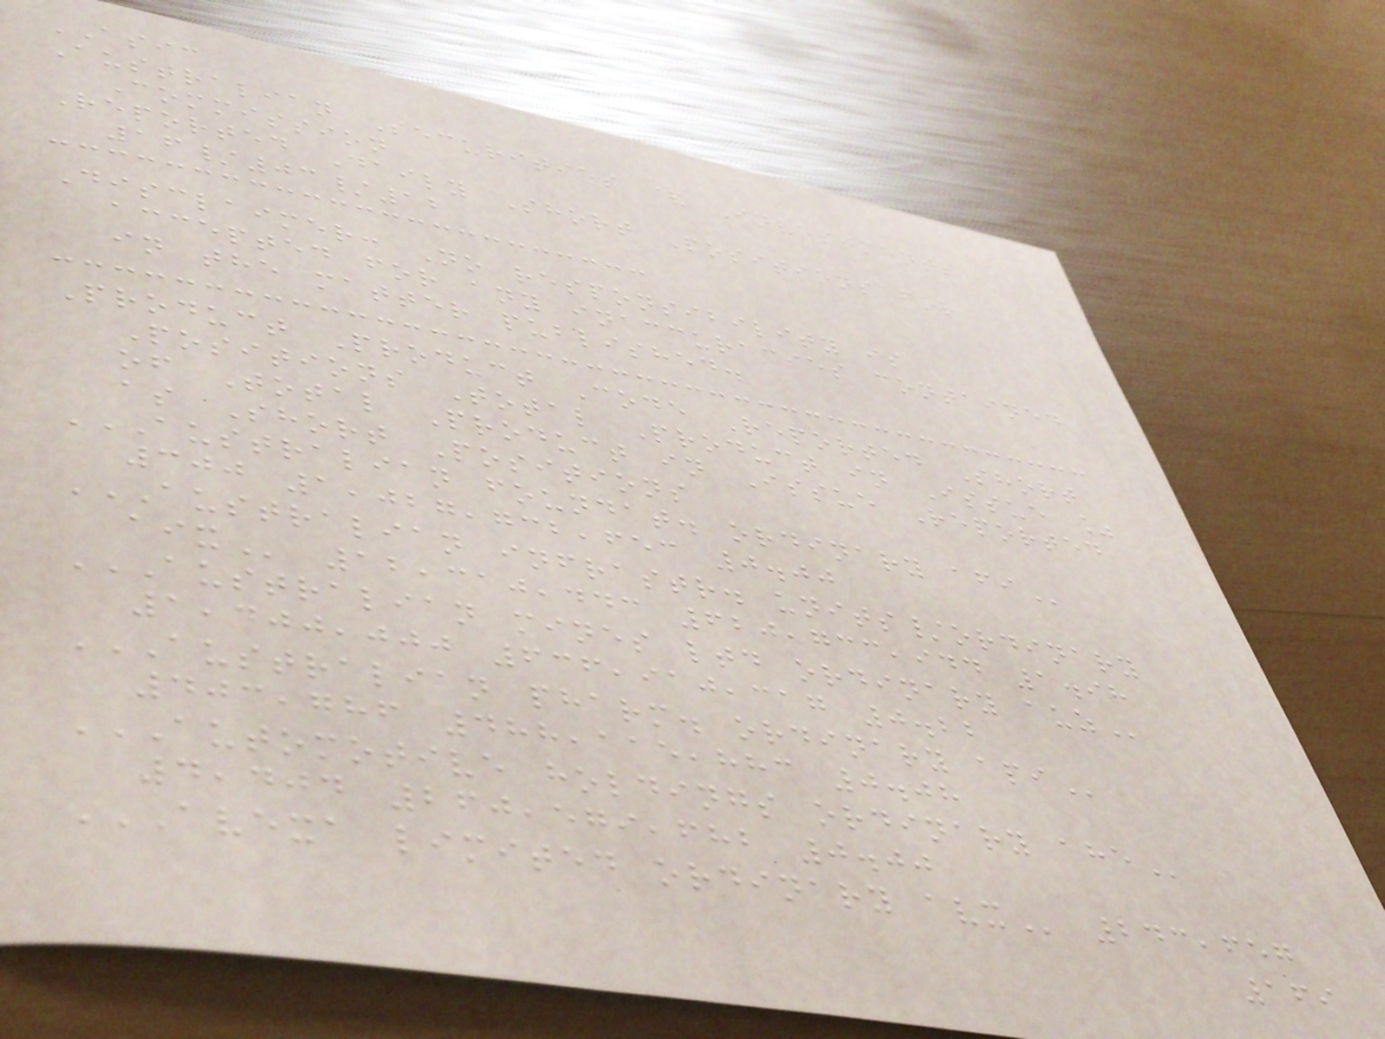ASIC
Australian Securities & Investments
Commission
Reported Daily Short Positions for
16/03/12
Disclaimer: No responsibility is
accepted for any inaccuracies contained
in the matter published.
Product Product Code Reported Short
Positions Total Product in Issue %
of Total Product in Issue Reported
as Short Positions
AUSTRALIAN FOUNDAT. ORDINARY AFI
300 1,027,732,653 0.00
AUSTRALIAN INFRASTR. UNITS/ORDINARY
AIX 12,310,443 620,733,944 1.98
AUSTRALIAN MINES LTD ORDINARY AUZ
1,400,000 636,910,317 0.22
AUSTRALIAN PHARM. ORDINARY API
403,786 488,115,883 0.08
AUTOMOTIVE HOLDINGS ORDINARY AHE
4,404 260,579,682 0.00
AVEXA LIMITED ORDINARY AVX 243,657
169
